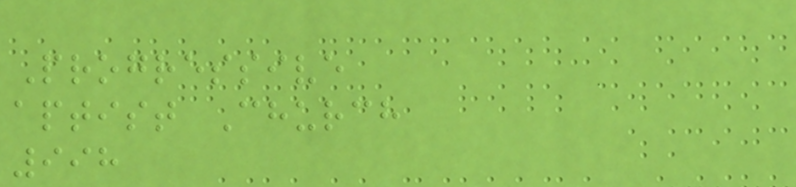Progressive
aptist Church
998
